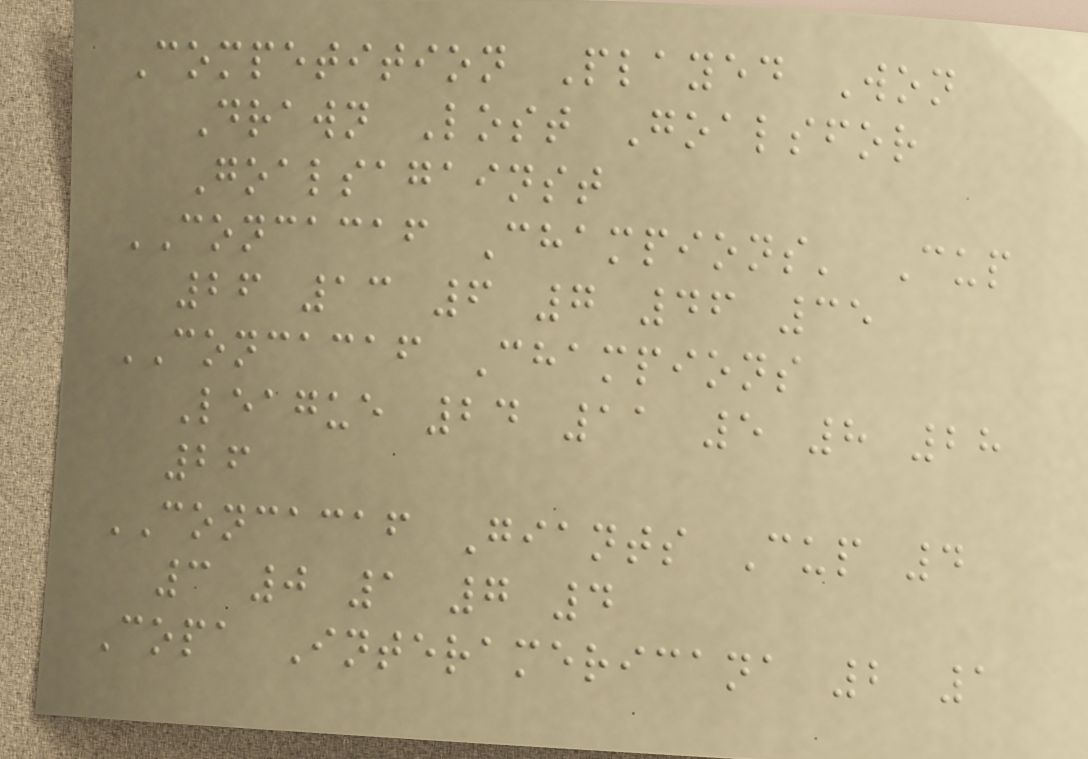Competition Played Won
Drawn Lost Goalsfor
Goalsagainst
CONCACAF Champions' Cup
26 13 6 7 46 35
CONCACAF Champions
League 24 11 5 8 28
26
CONCACAF Giants Cup 4
3 0 1 7 4
Copa Interamericana 2 1
